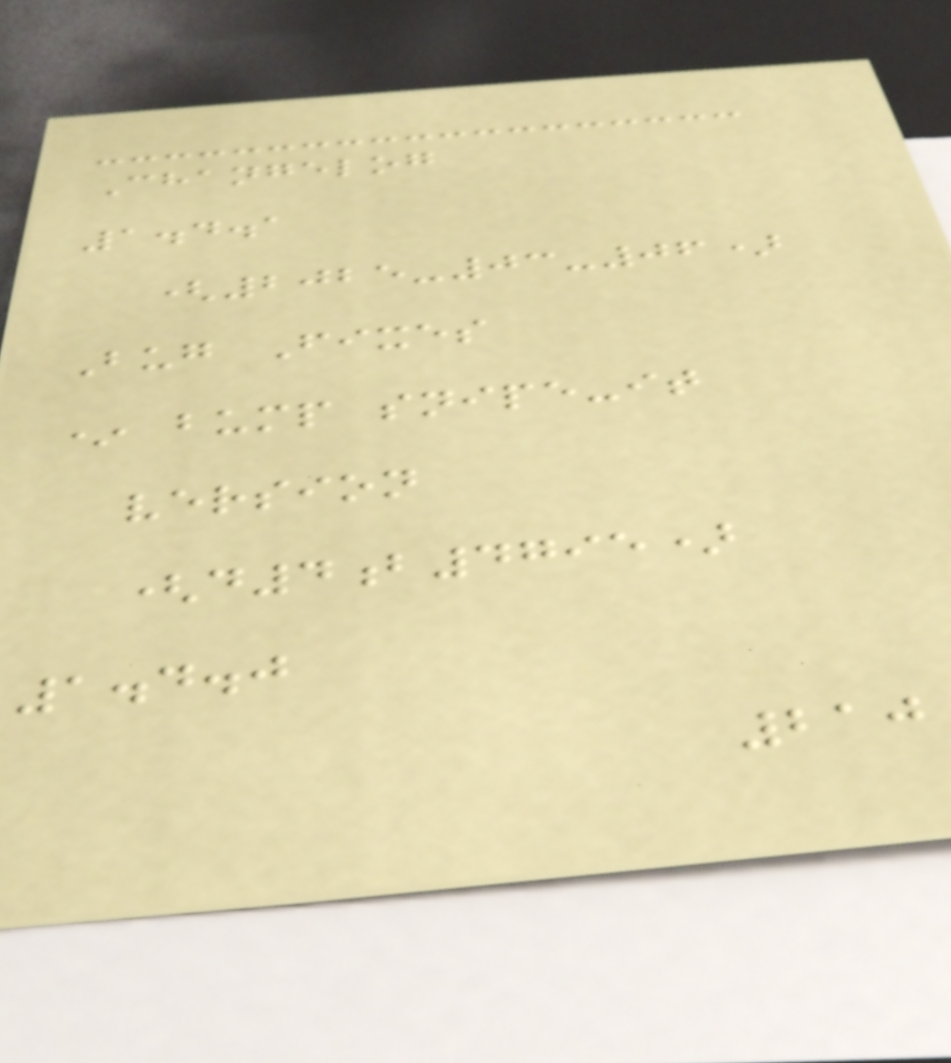Changelog
1.4.1
(2025-03-06)
Bug Fixes
* bump snipe-it
version
(d4b4795)
1.4.0
210
